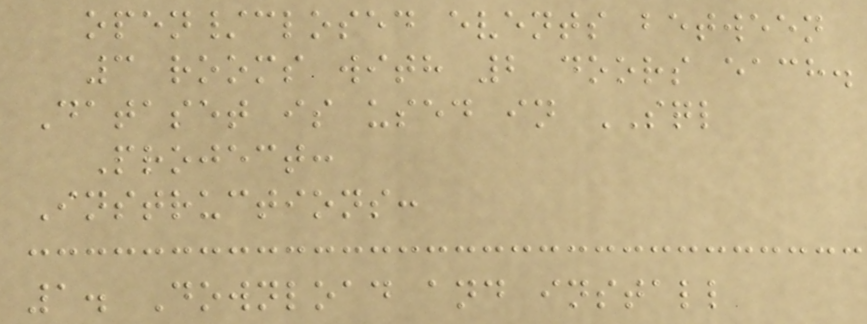open/closed events between
3 rooms with 2 doors each.
Dataset is used in SQL
Project:
Instructions:
1. Download and install
